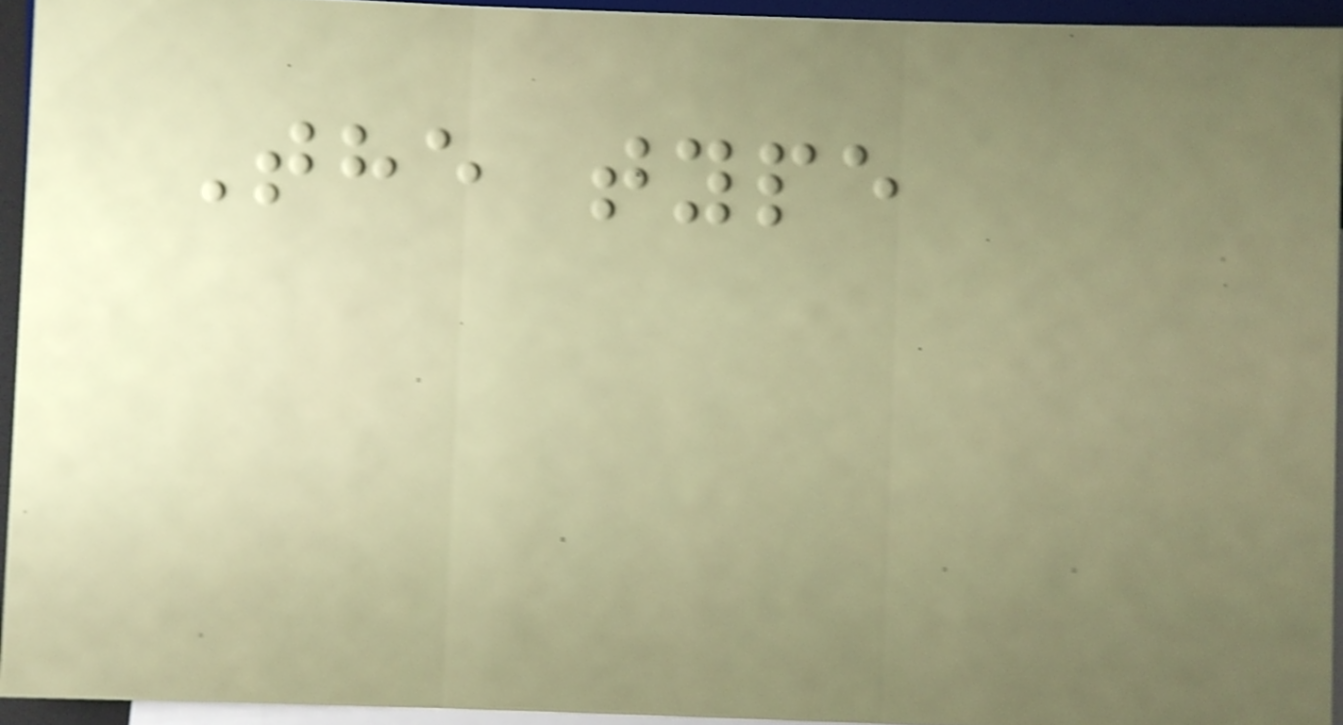The type
